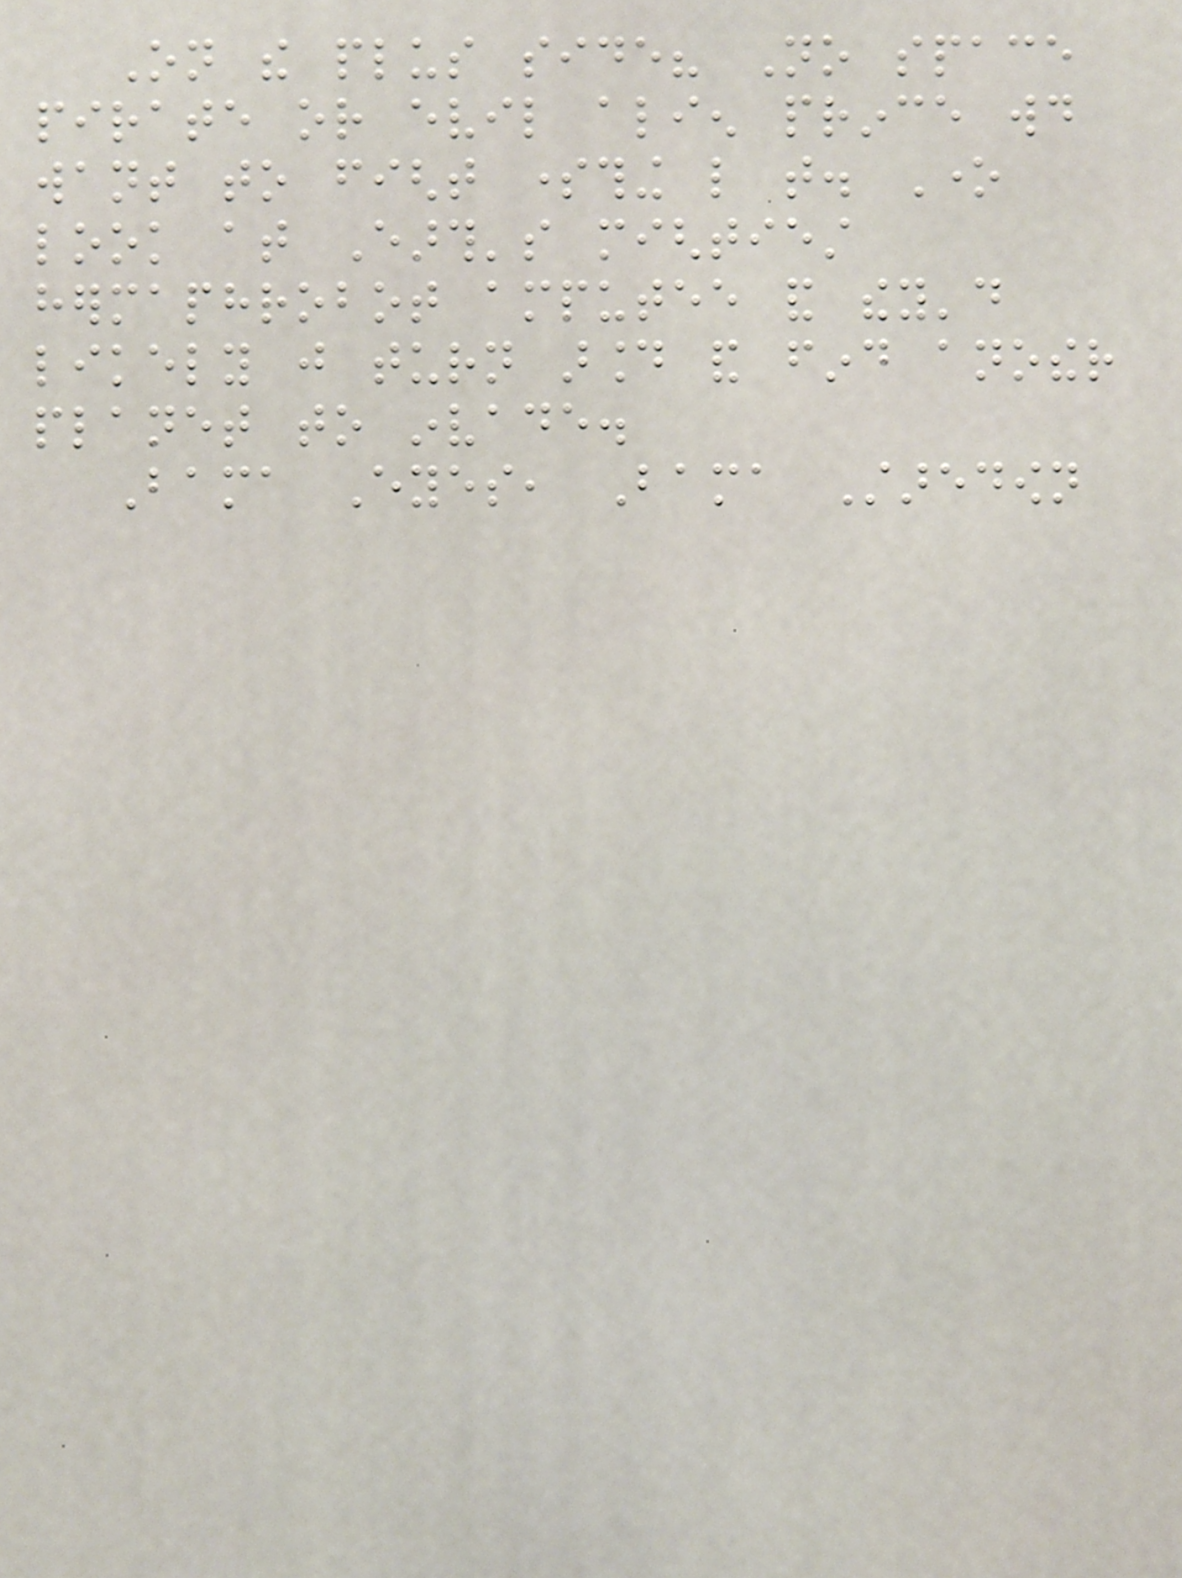On the plus side? No space
pirate or evil alien prince would
want to fight something like that. One
look at Earth's mightiest
hermaphrobot amputee and they'd
likely just turn around and find another
planet to invade.
Bama Eyes, Bama Staredown
